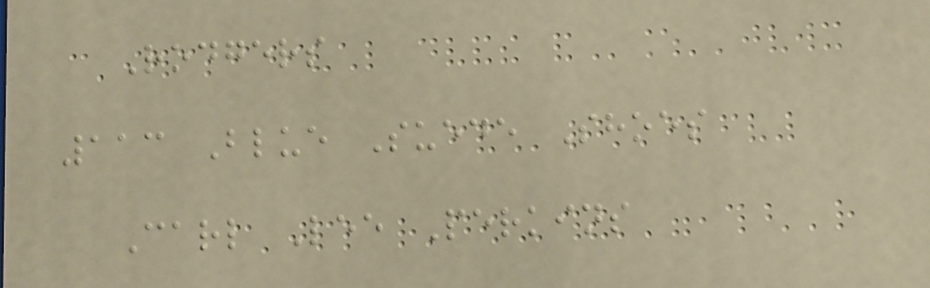Rodgers
113 Blue Suede Shoes
Carl Lee Perkins
